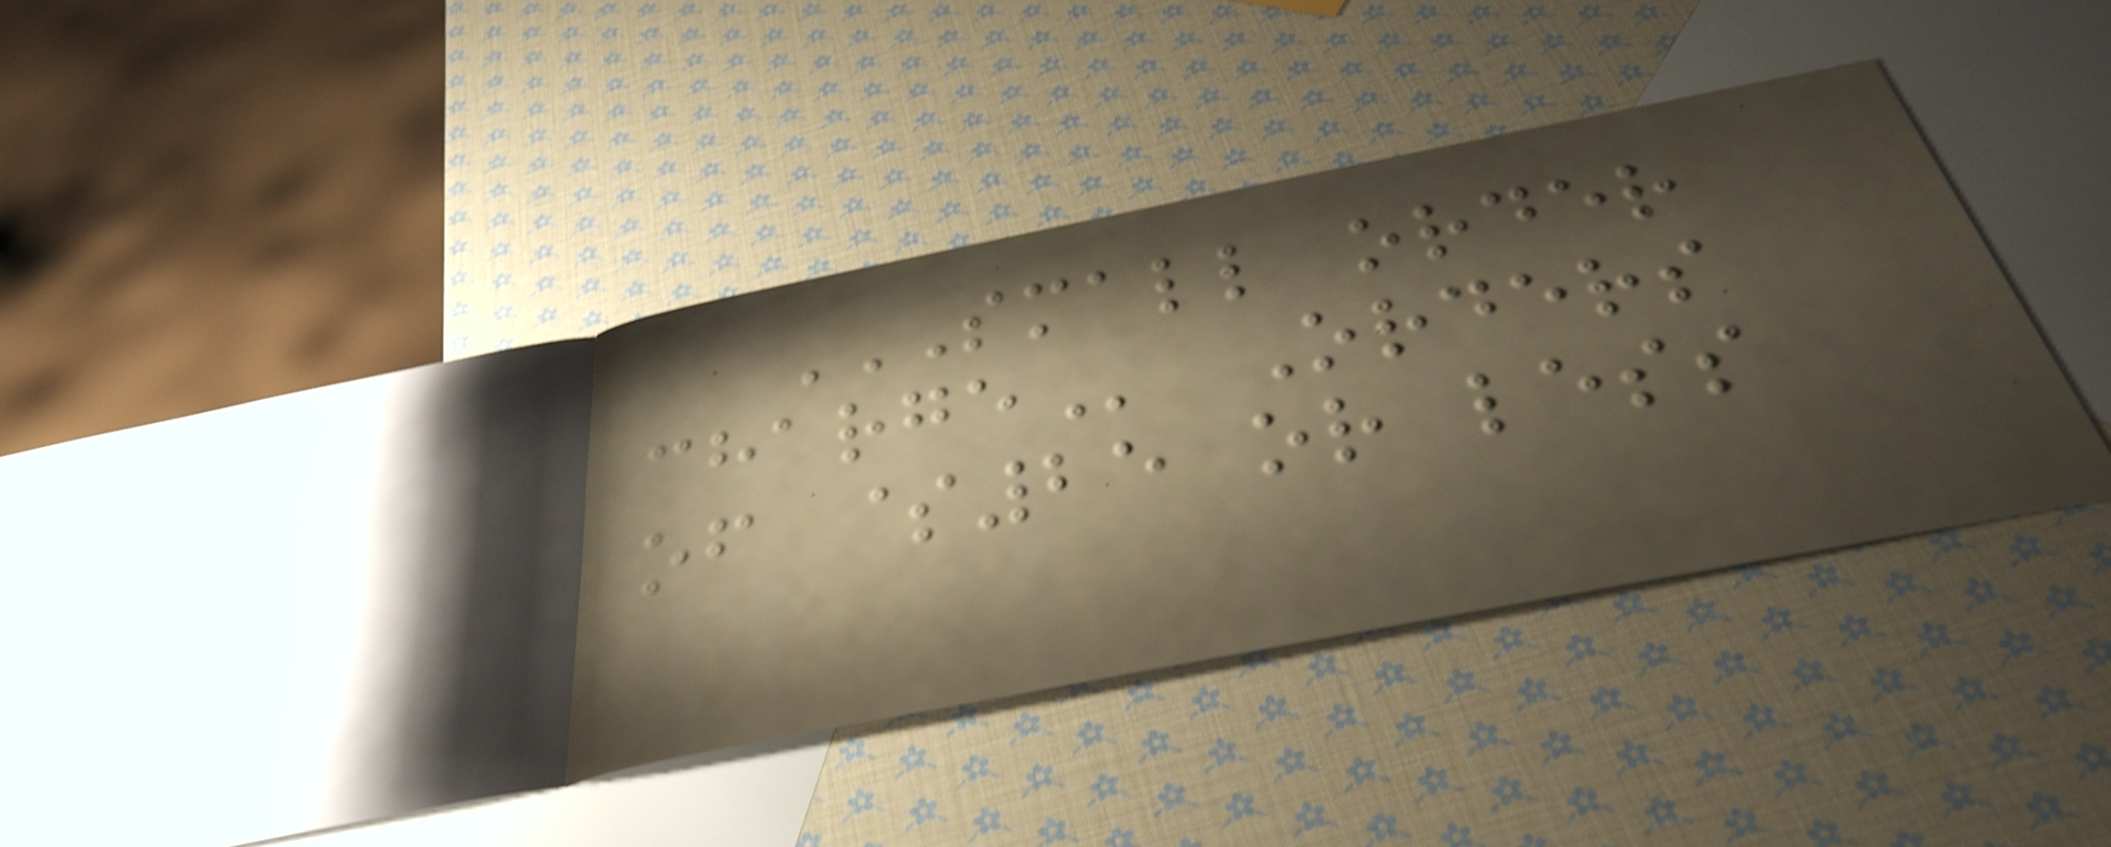SMALL ORDER
CHARGE Orders
of $25 or less
